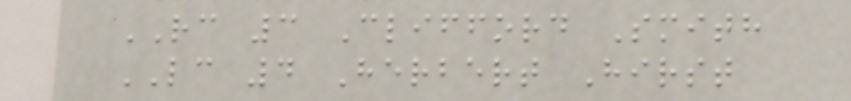RC 3 Clifford Smith
LC 4 Herbert Hirst
